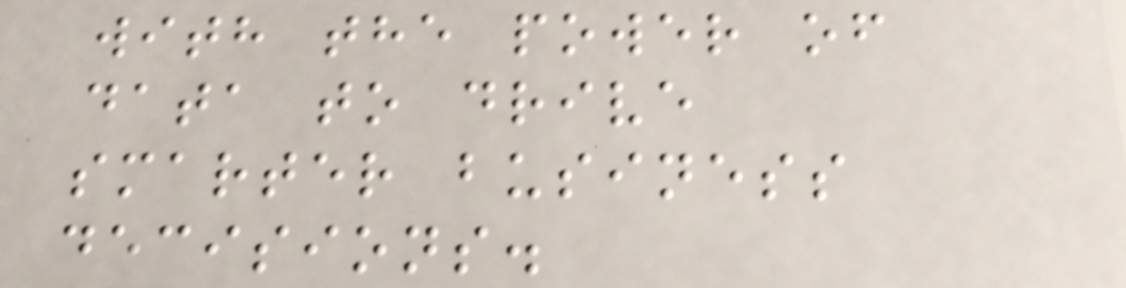with the power of
data to drive
smarter business
decisions.
